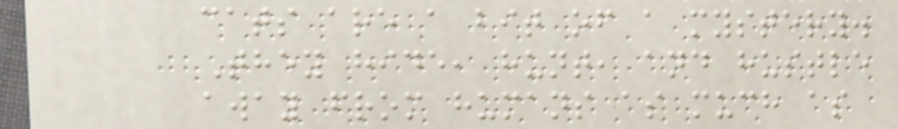cats are a bit of a mystery.
They hide, hunt, and hustle
away from humans as much as
